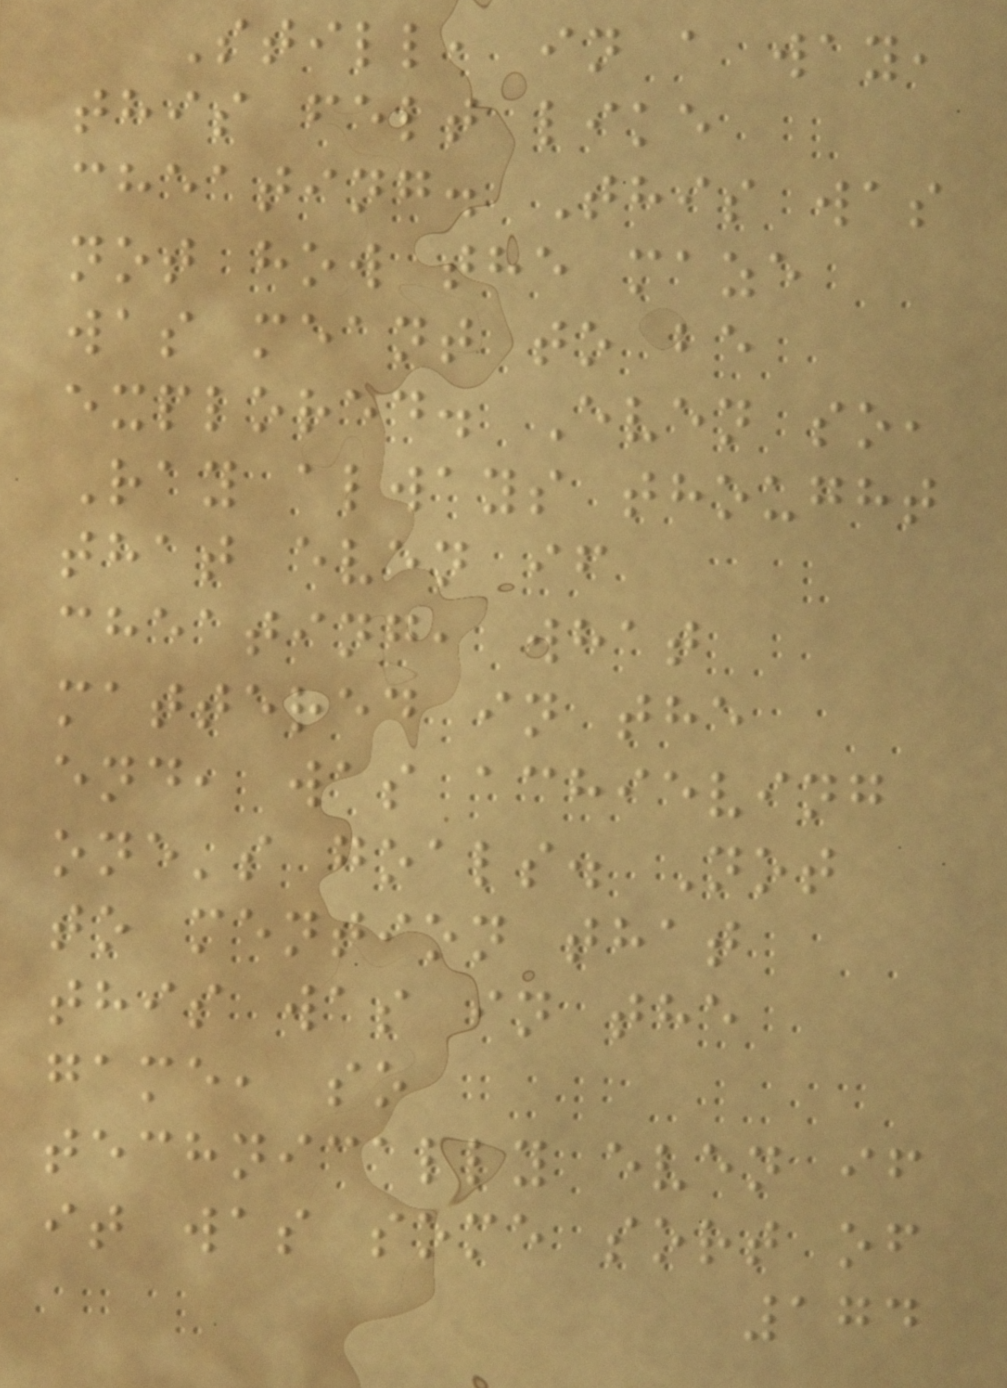Still, in a way,
this felt like
cheating. This was
not how the maze
was meant to be
explored. Even so,
Ray always thought
that even if
cheating, what
mattered in the
end, was achieving
one's goals. Not
to mention that
this was in the
game, so
technically even if
it was some sort of
174
